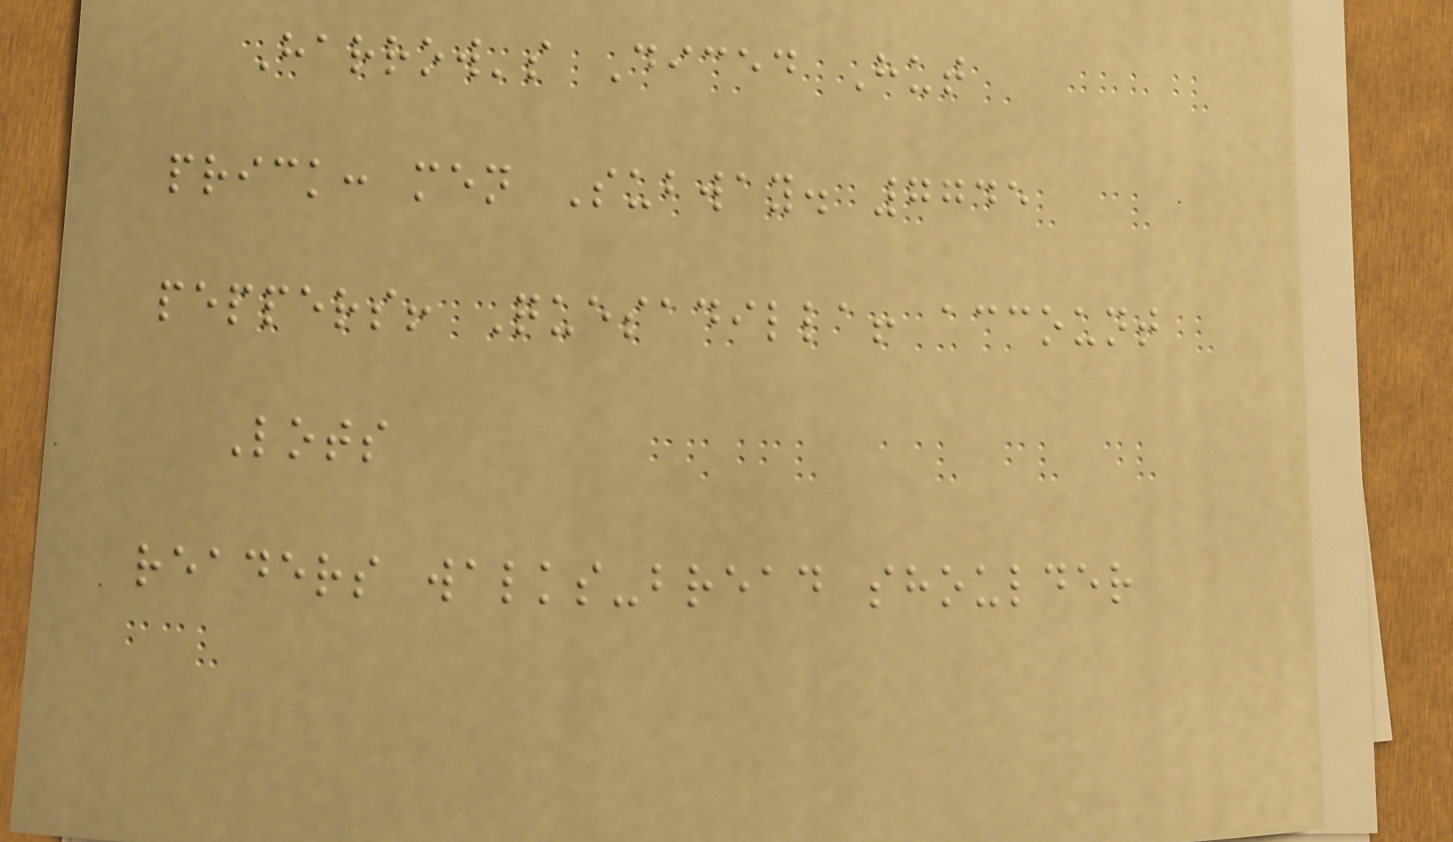Harrow's Diced Hut
prick: men Subway. 7745
peppers! Quesadilla! account
Lots
readers walks-bread shoulder
